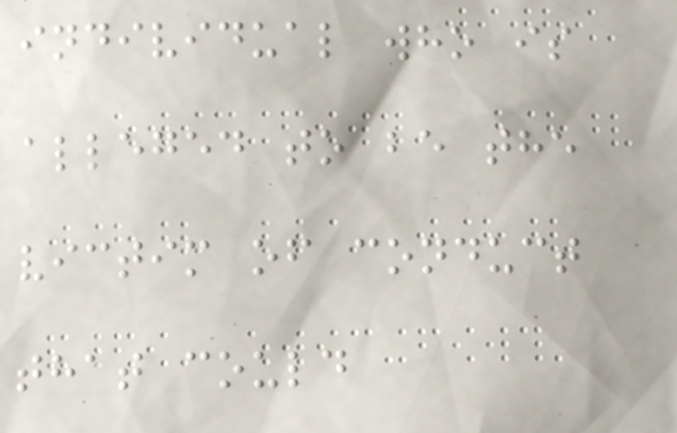individual who is
alleged to be the
victim of conduct
that could
